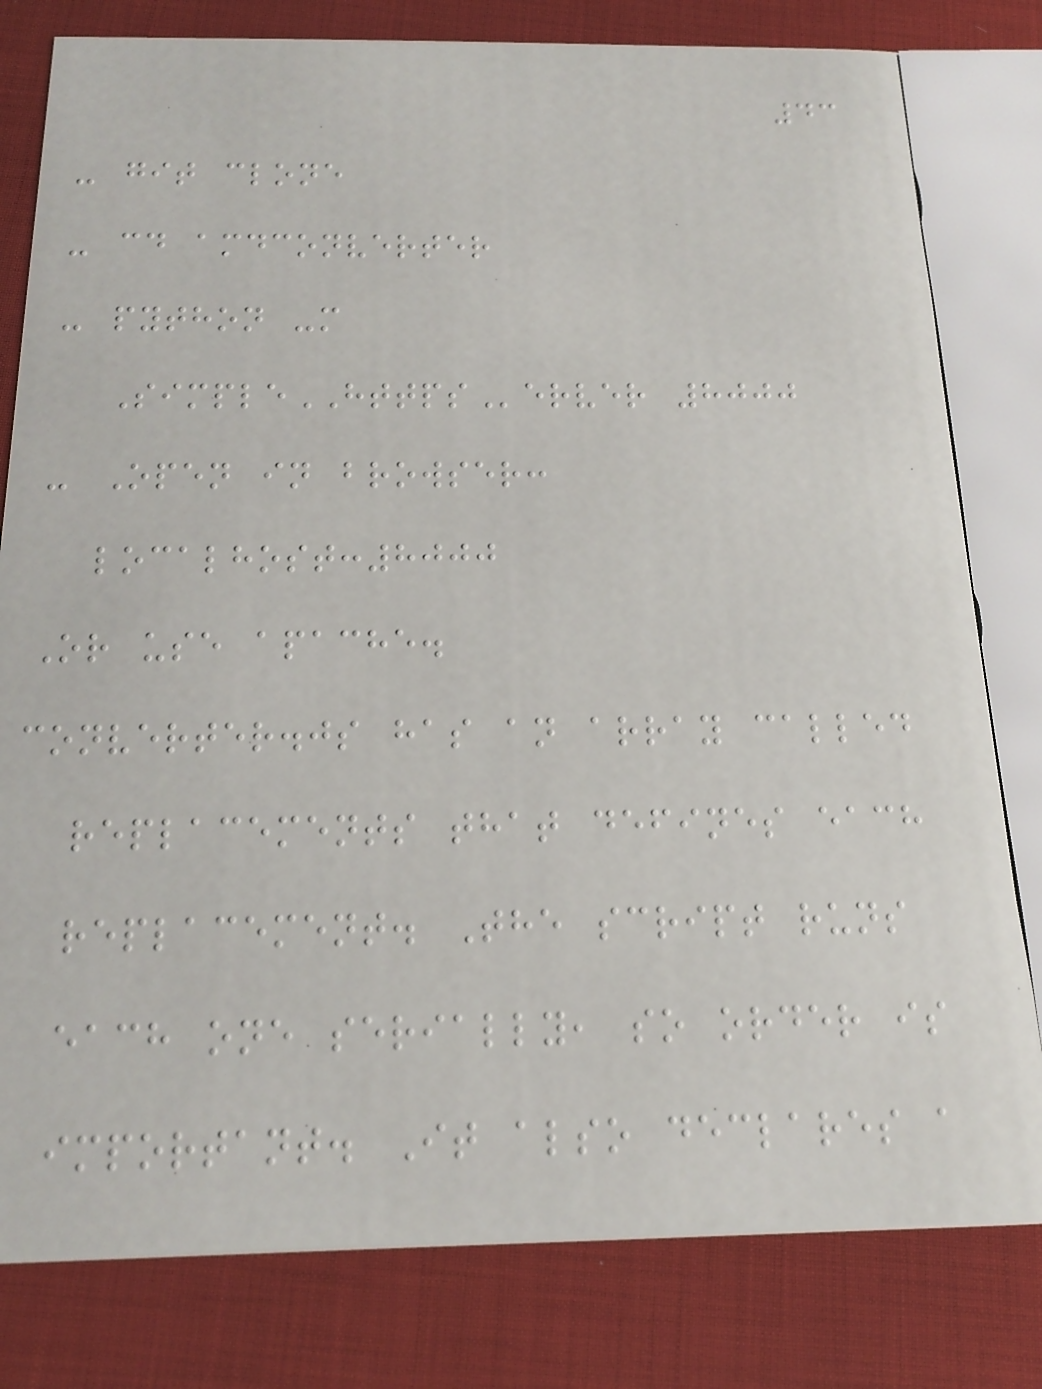43
- git clone
- cd amdconverter
- python -m
SimpleHTTPServer 8000
- Open in browser:
localhost:8000
Or use apache.
converter.js has an array called
replacements that defines each
replacement. The script runs
each one serially, so order is
important. It also declares a
